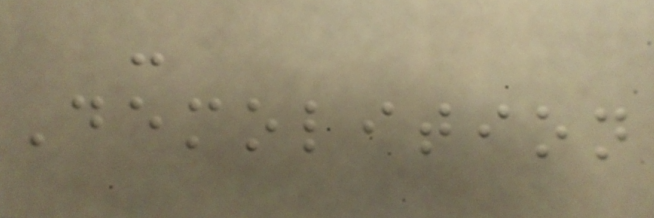-
Demolition
